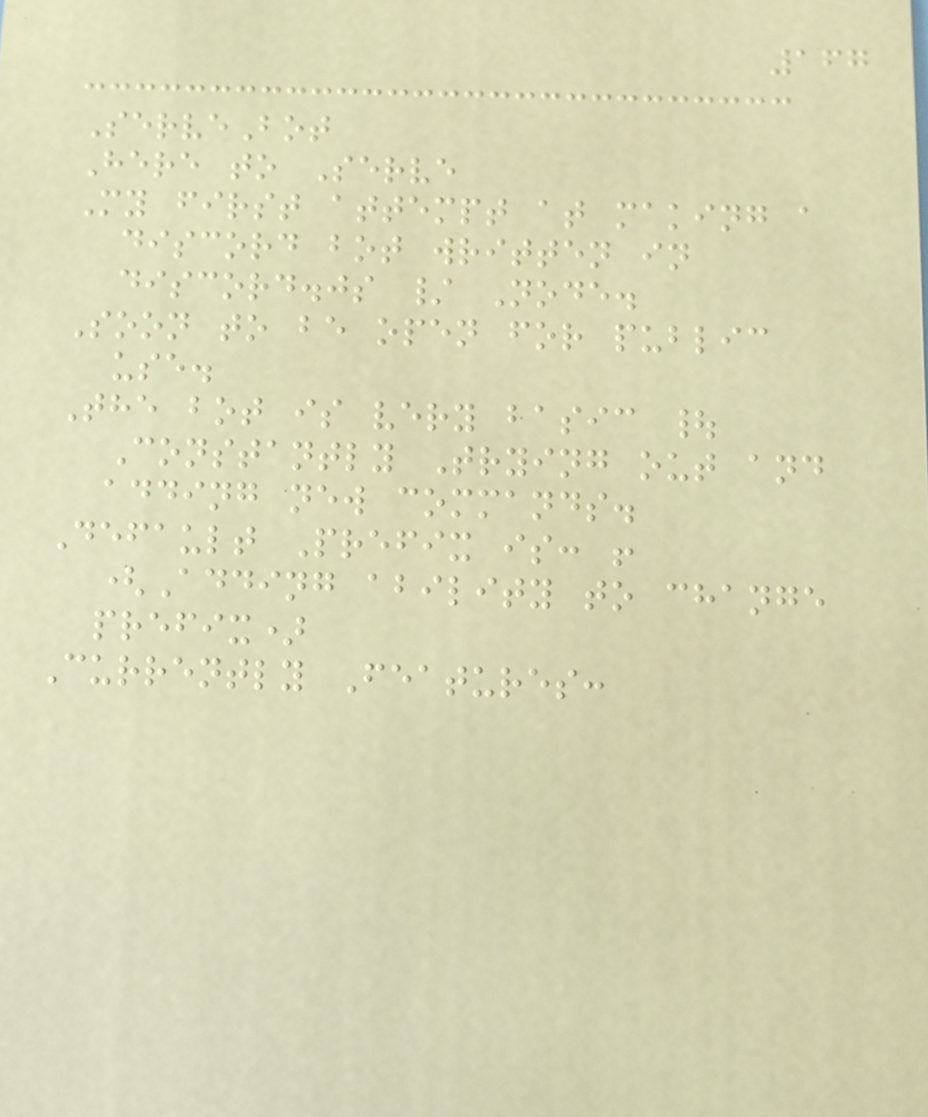167
ServeBot
Here to Serve
My first attempt at making a
discord bot written in
discord.js / Node.
Soon to be open for public
use.
The bot is very basic |
Constantly Trying out and
adding new commands.
Default Prefix is: !
(Adding ability to change
prefix)
Currently Features:
